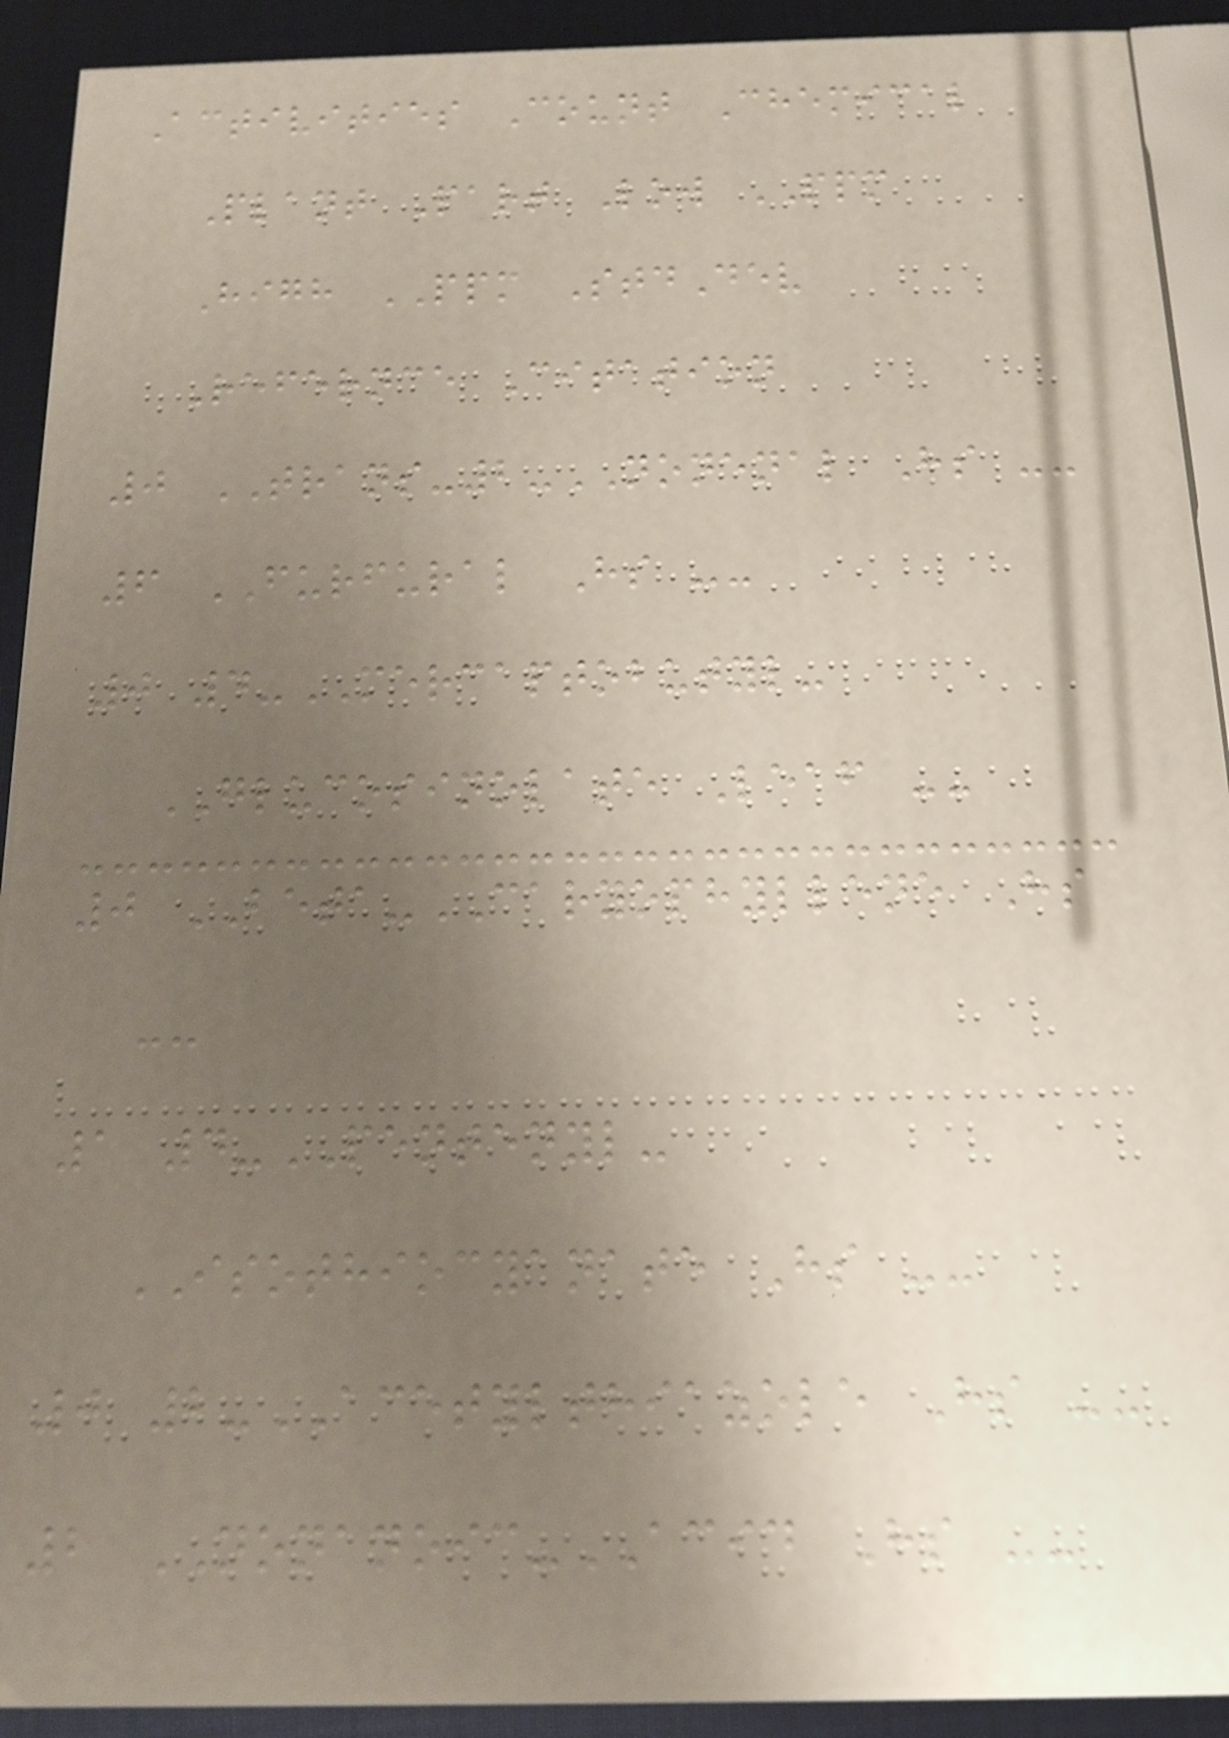Activities Count Chemical
Plant Part Low PPM
High PPM StdDev
Refernce Citation
0 TRANS-2-NONENAL Hs --
6 FURFURAL Hs --
0 4-MERCAPTOBUTYL-
GLUCOSINOLATE Leaf --
0 BETA-CARYOPHYLLENE Hs
--
1 4-PENTENYL-
ISOTHIOCYANATE Hs --
0 2-ACETYLTHIAZOLE Hs --
2 NONANOIC-ACID Hs --
